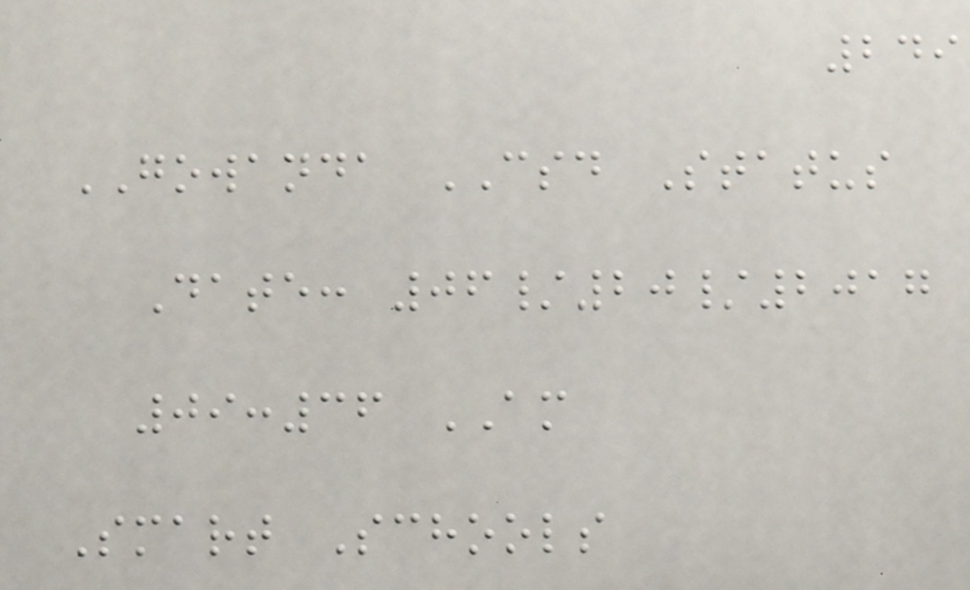249
GOWANDA CSD Status
Date: 06/20/2017
09:36 AM
Smart Schools
